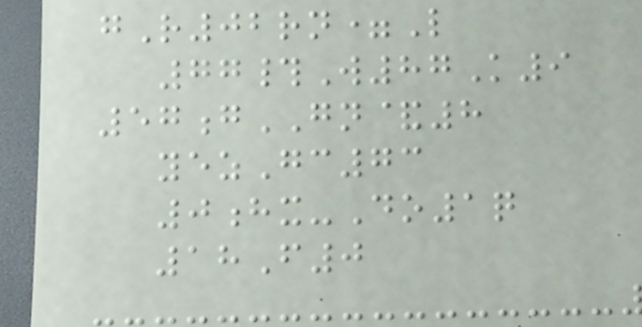gR02rn=L
77#W87K9
57gGN&8
yezGc73
0hx-Do1q
18F0
